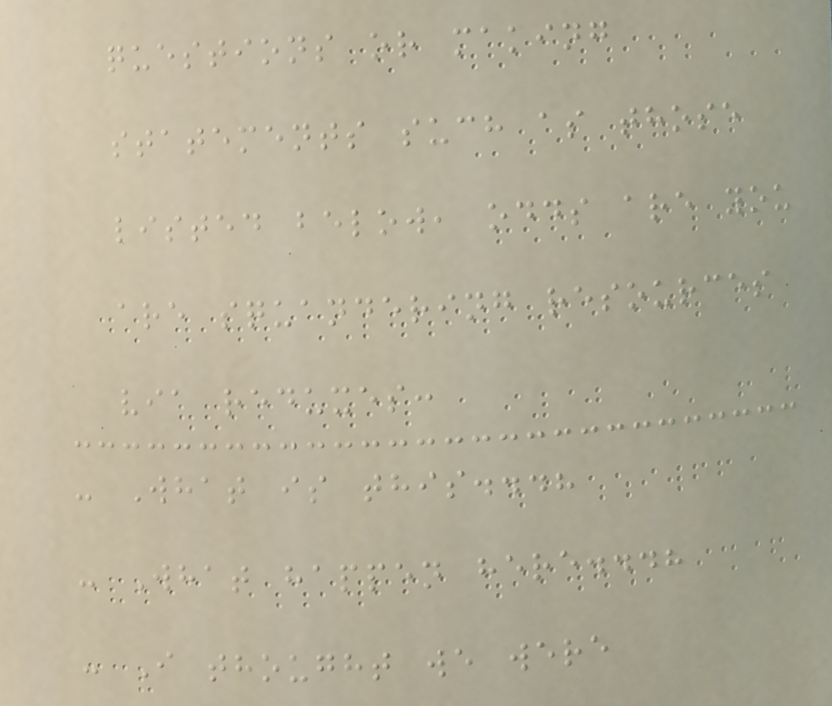questions or making
statements such as those
listed below, odds are you
are squandering resources
via reduxes:
- What is this...?
- What happen here...?
- I thought we were
